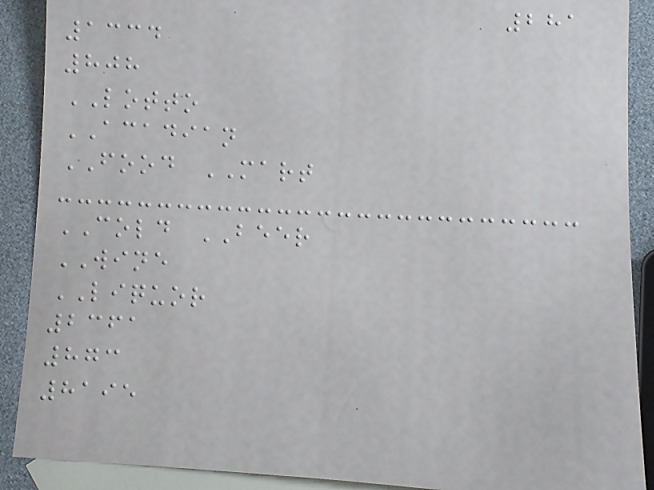281
1334
808
LOTTO
ACADIAN
FOOD MART
COLD BEER
WINE
LIQUOR
2361
873
8195
